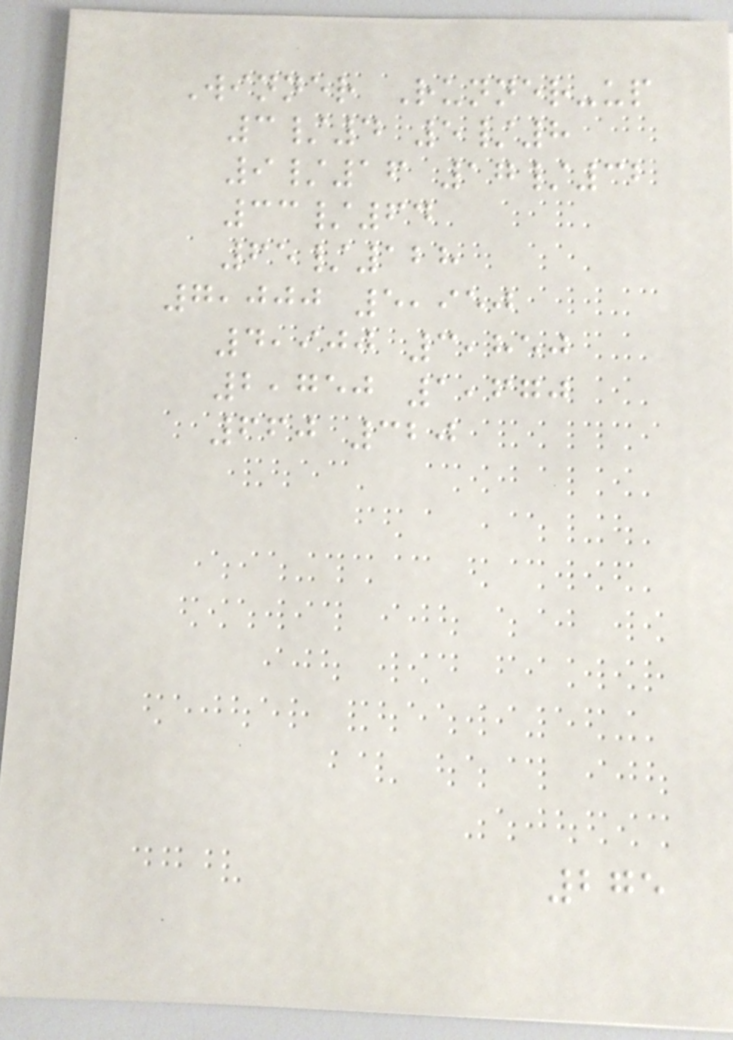Winner Runner-up
3/4 5/8
9/16 17/32
33/64
65/128
7,000 5,950
4,900 3,850
2,750 1,670
660 320
275
